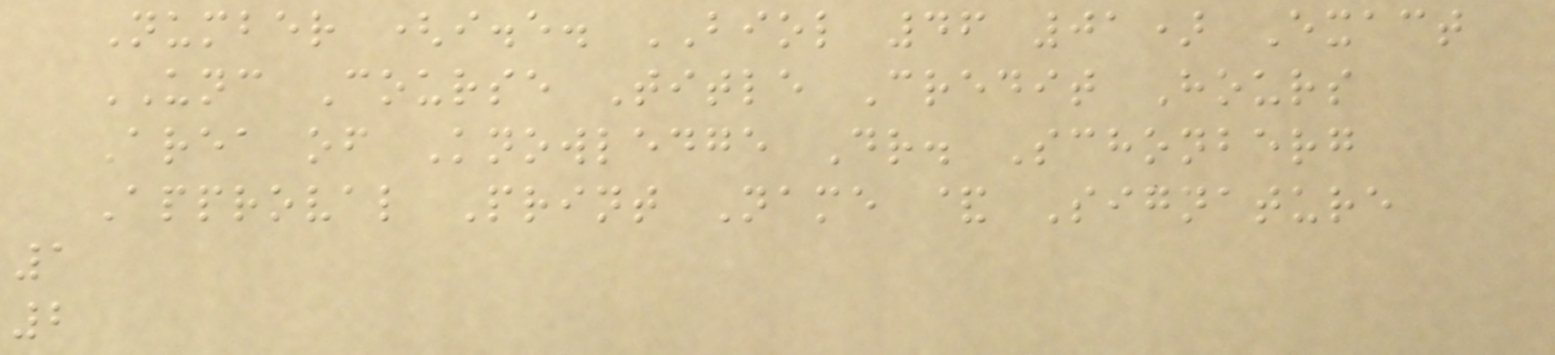Number (i.e. BIOL 46 01) Exact
UNC Course Title Credit Hours
Area of Knowledge Dr. Schonberg
Approval Print Name & Signature
1
2
